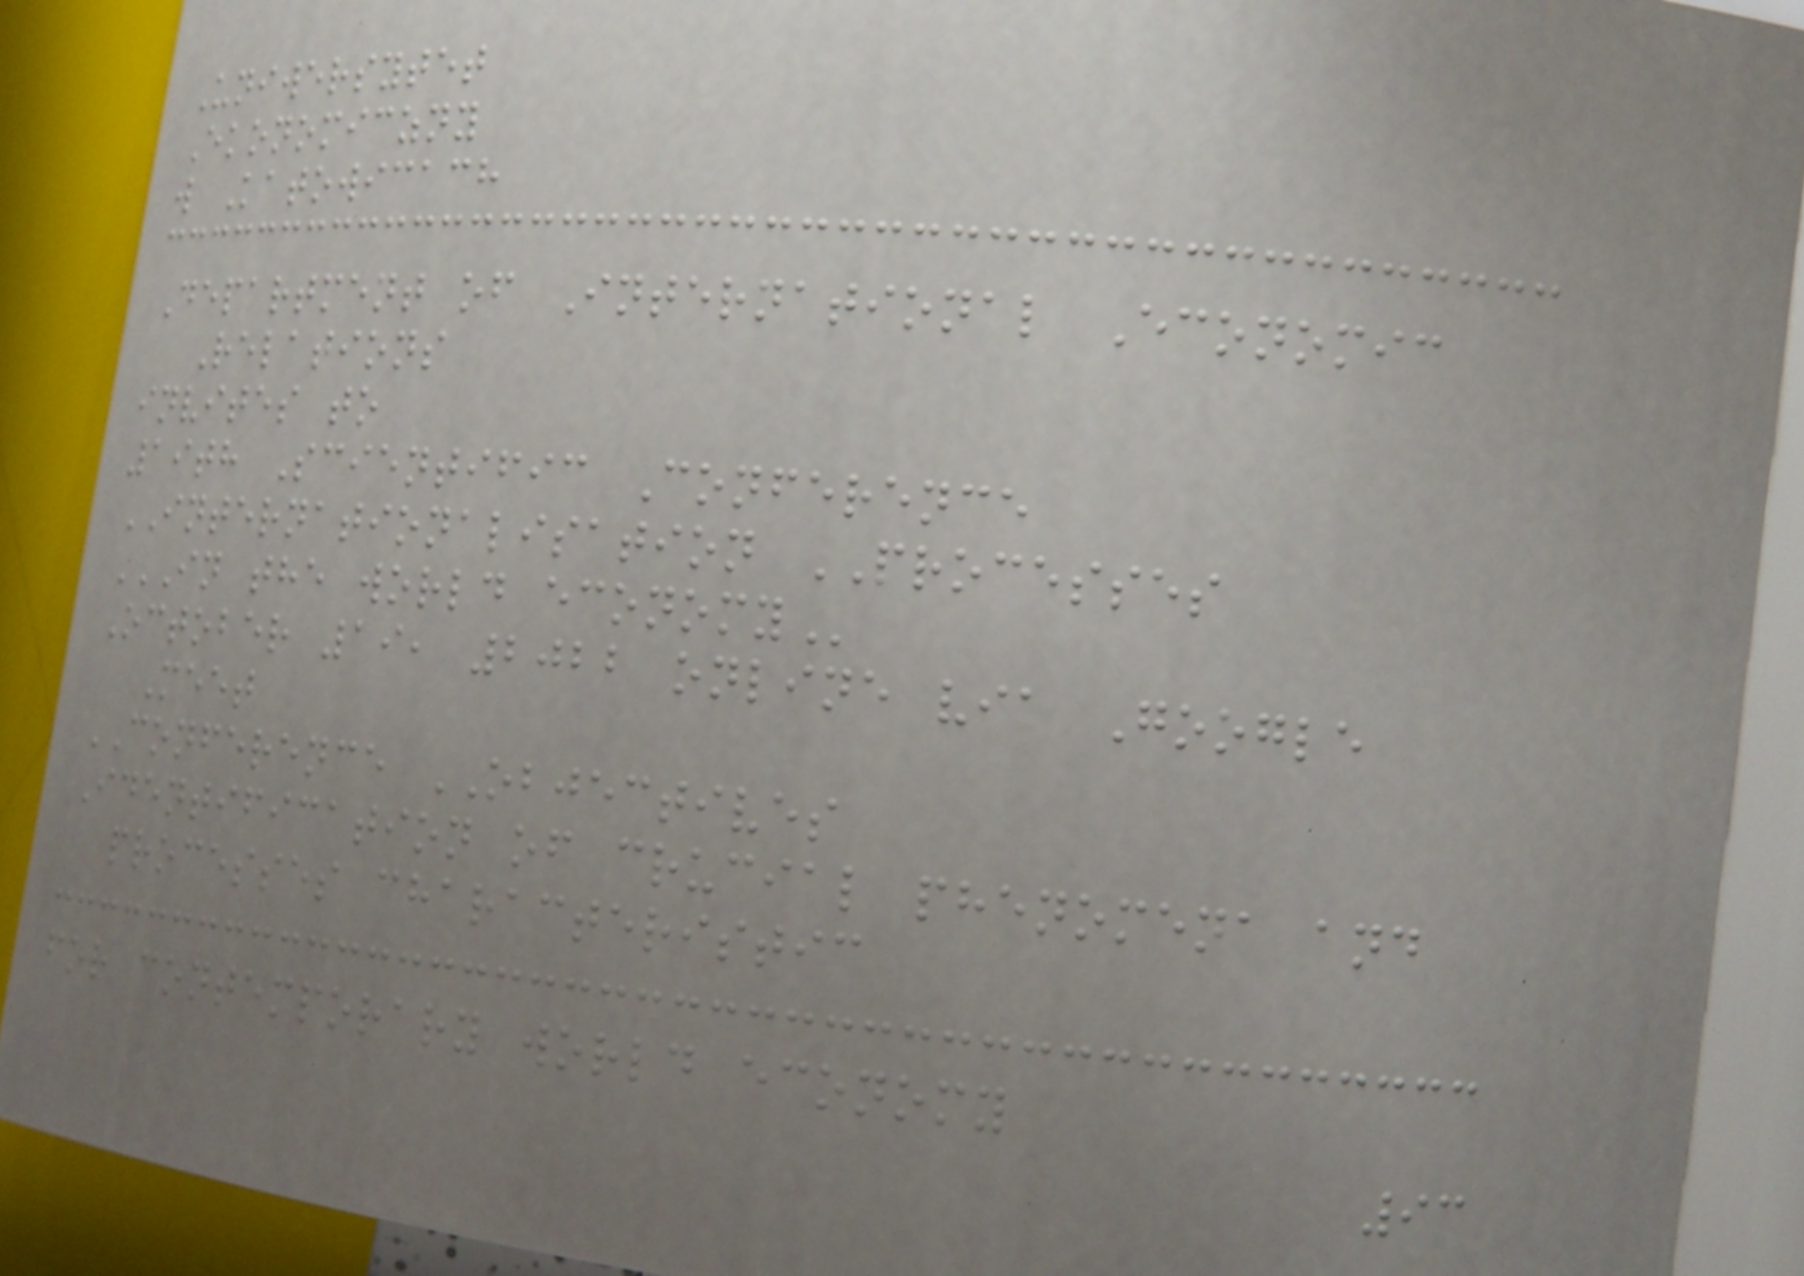Uniwersytet
Ekonomiczny
w Katowicach
Department of International Economic
Relations
invites to
19th Scientific Conference
INTERNATIONALISATION PROCESSES
IN THE WORLD ECONOMY
October 19, 2022 online via Google
Meet
CONFERENCE OBJECTIVES
Identification of crucial phenomena and
processes characteristic
for contemporary world economy
93
